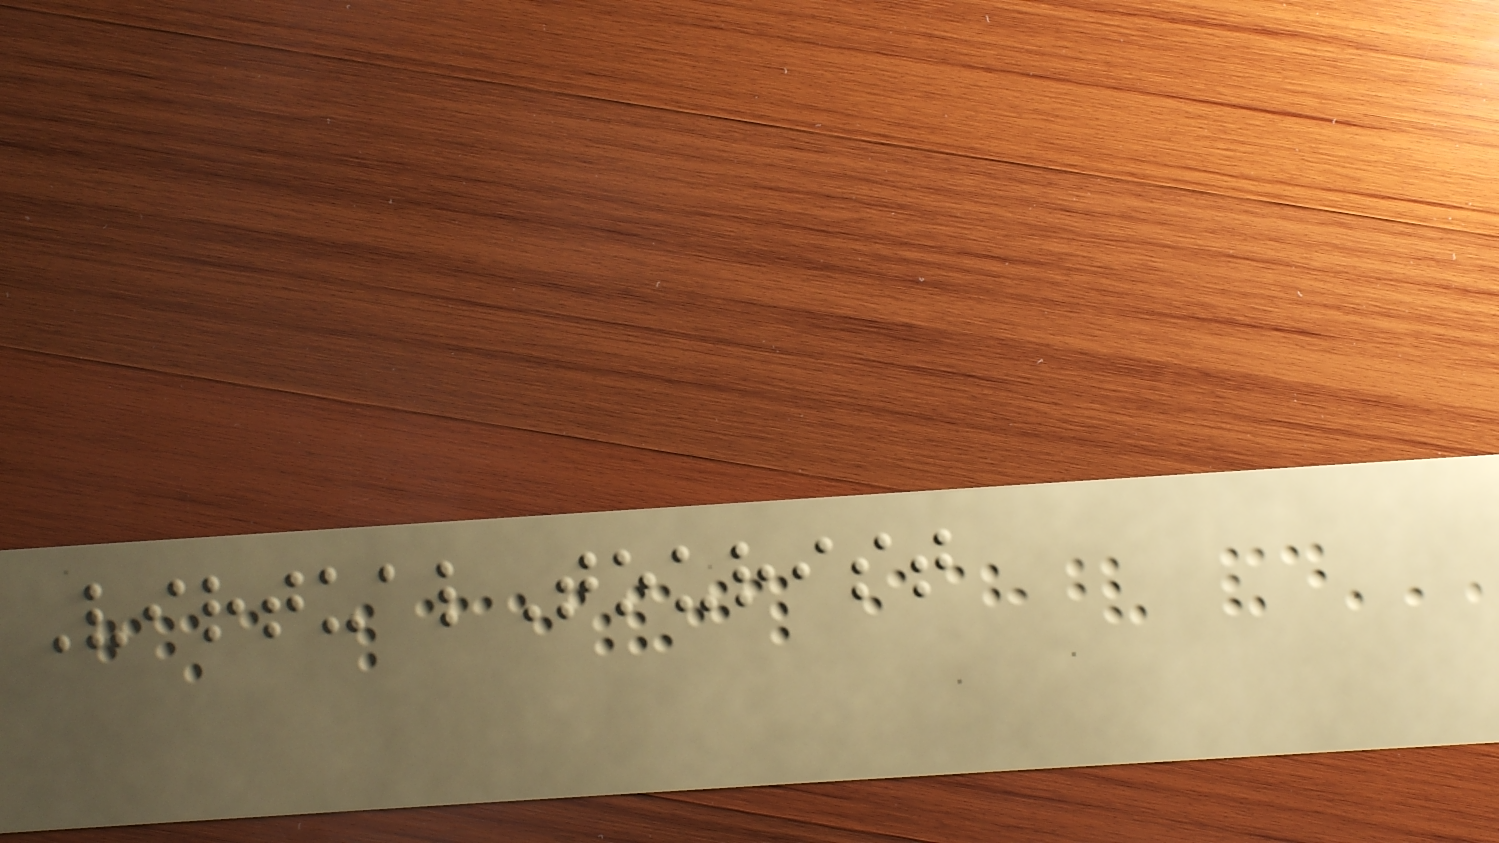VirtualTourist
